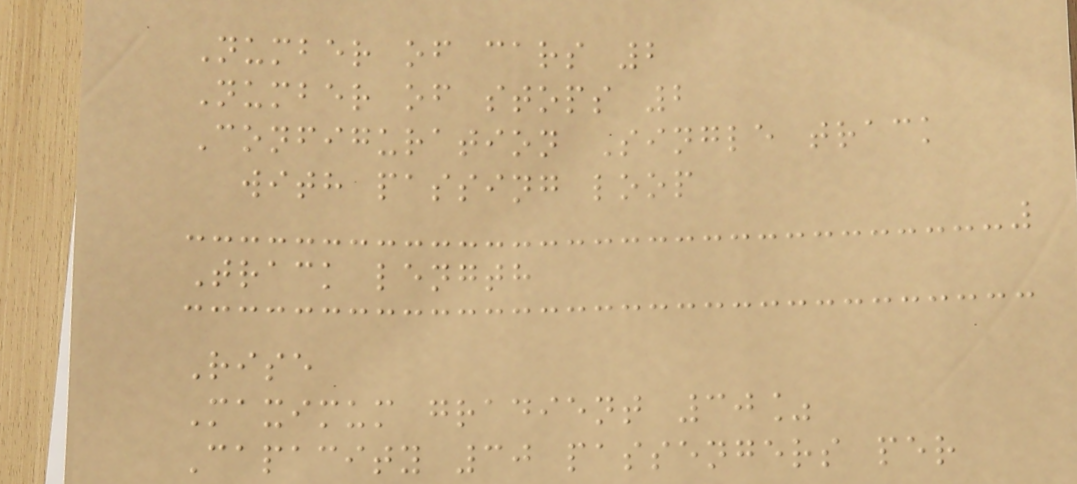Number of cars 2
Number of stops 2
Configuration Single track
with passing loop
Track length
Rise
Maximum gradient 30%
Capacity 30 passengers per
